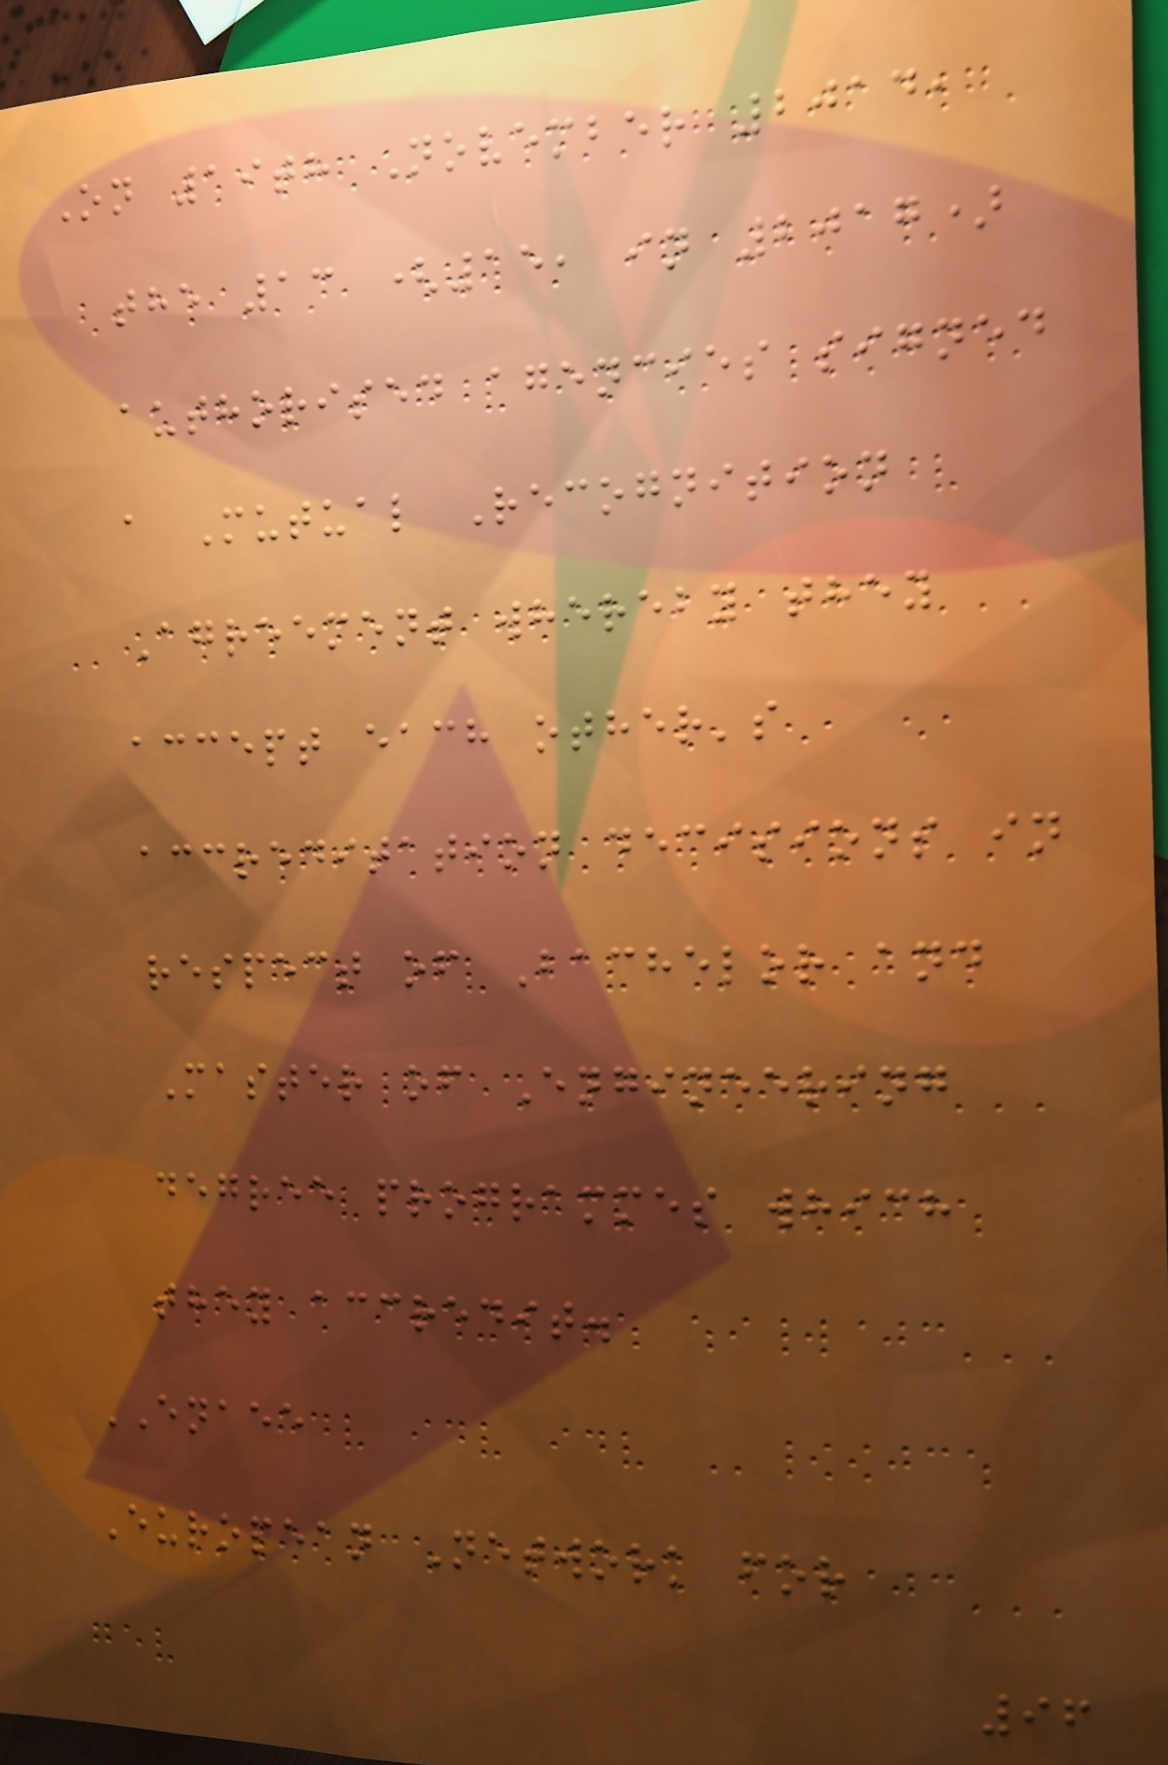On 19th November 2014,
the 13 (15, in 2017)
authorised agencies signed
a Mutual Recognition
Agreement whereby they
accept each other's
accreditation decisions in
respect of Bachelor and
Master of Engineering
degree programmes which
they accredit.
ENAEE
European Network for
96
